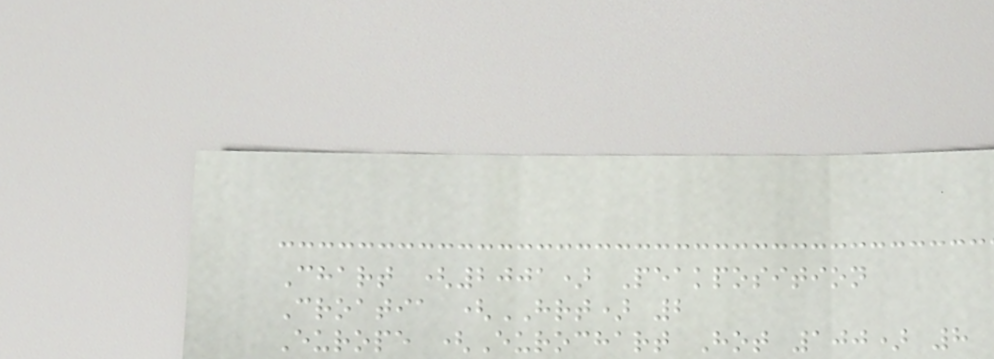Chart (2001) Peakposition
Croatia (HRT) 2
Europe (Eurochart Hot 100) 8
